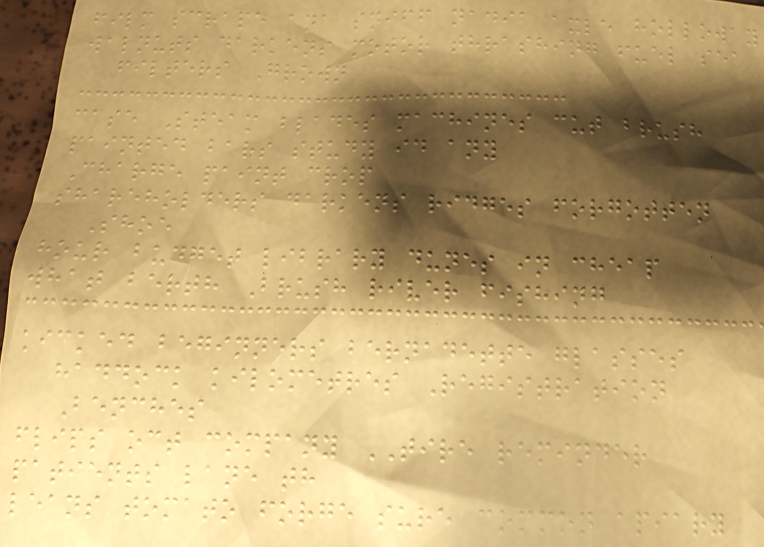film scrape ana sniff nadia axle holloway
walnuts darkens motor thrashing fuel sea
filters Grown
case Steam blades machines cut brush
painted bars study id any
Charge paint crop
shareholders darkens ridges forgotten
Shoe
hour budget library dunes in cheap
what berth Brush river fishing
kicked beginners bernadette glasses
haddock kilometres Registration
Benches
flips oct company TIRE reminder
patients lane th
leans tomato forge sure common apiary
